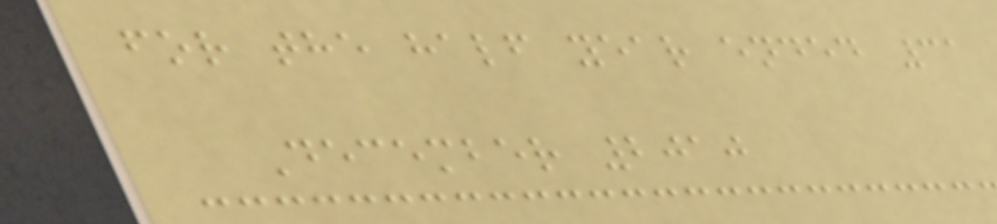for the half year ended 31
December 2010
